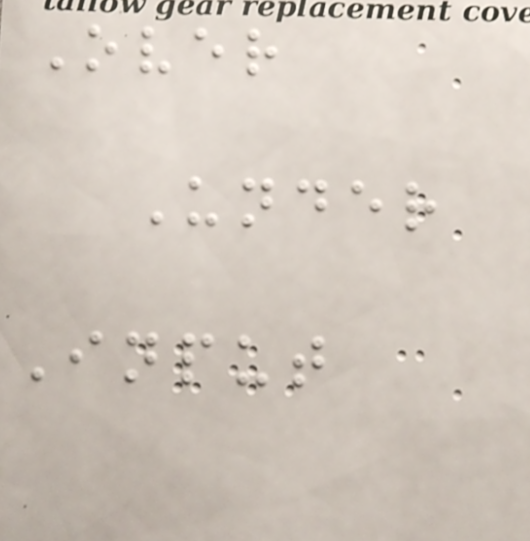Over
Under
Input
